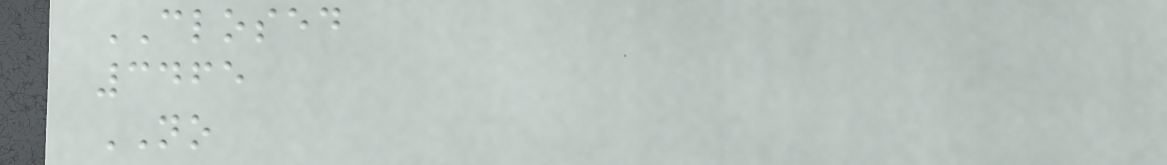CLOSED
3465
NO
